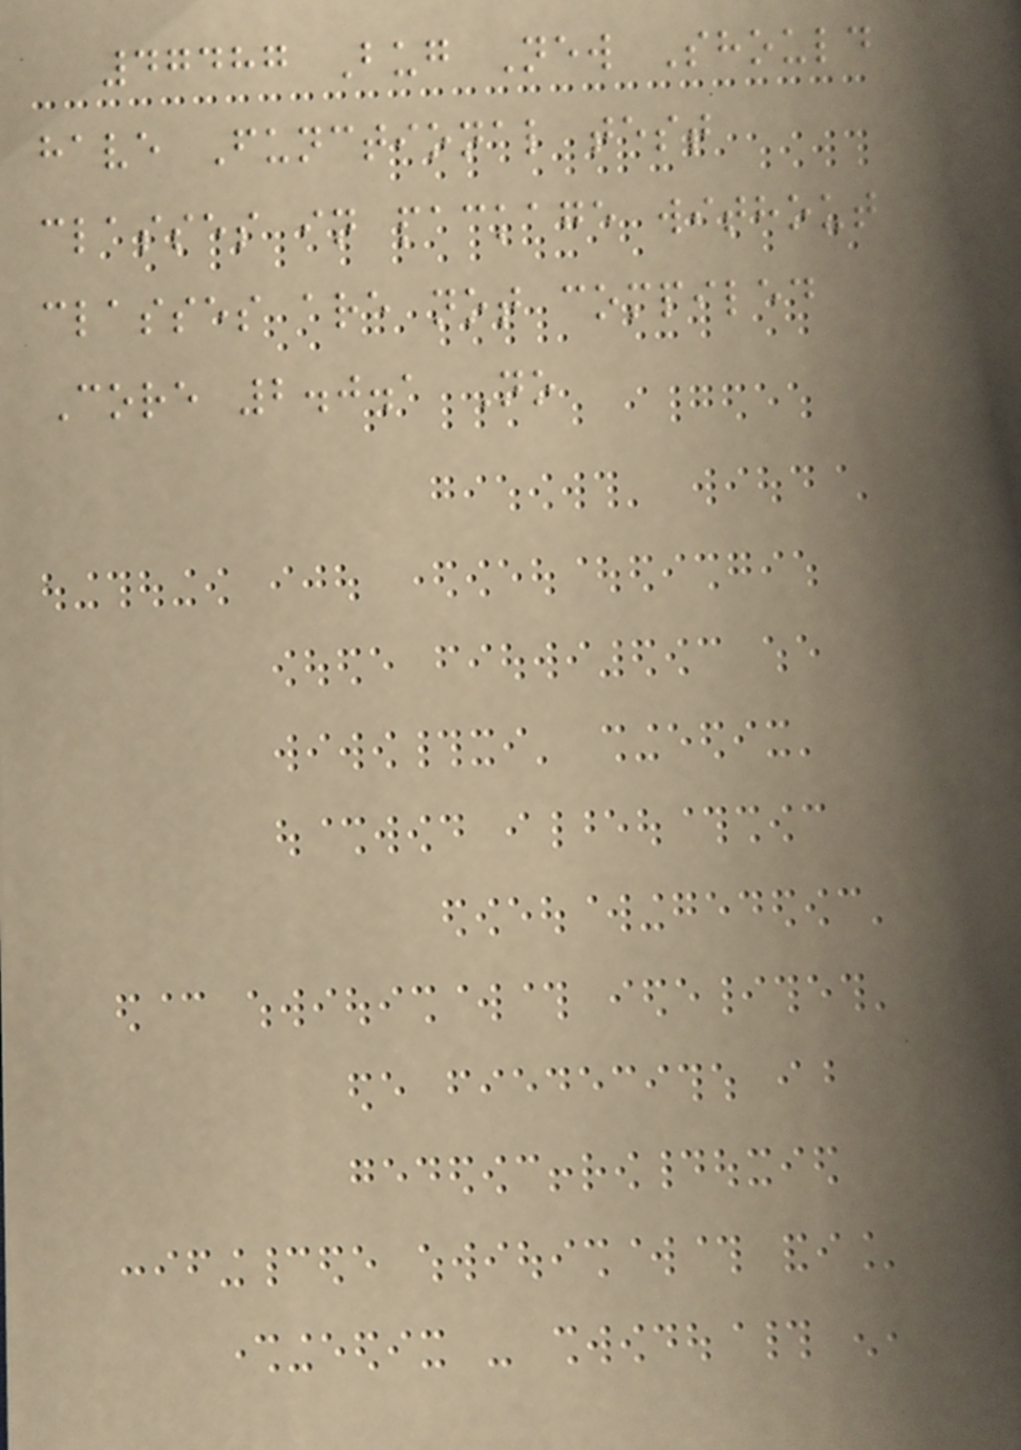47487 Bug New Should
have Functional test
classes in package without
classes are not compiled
Core 2.0.1 No
